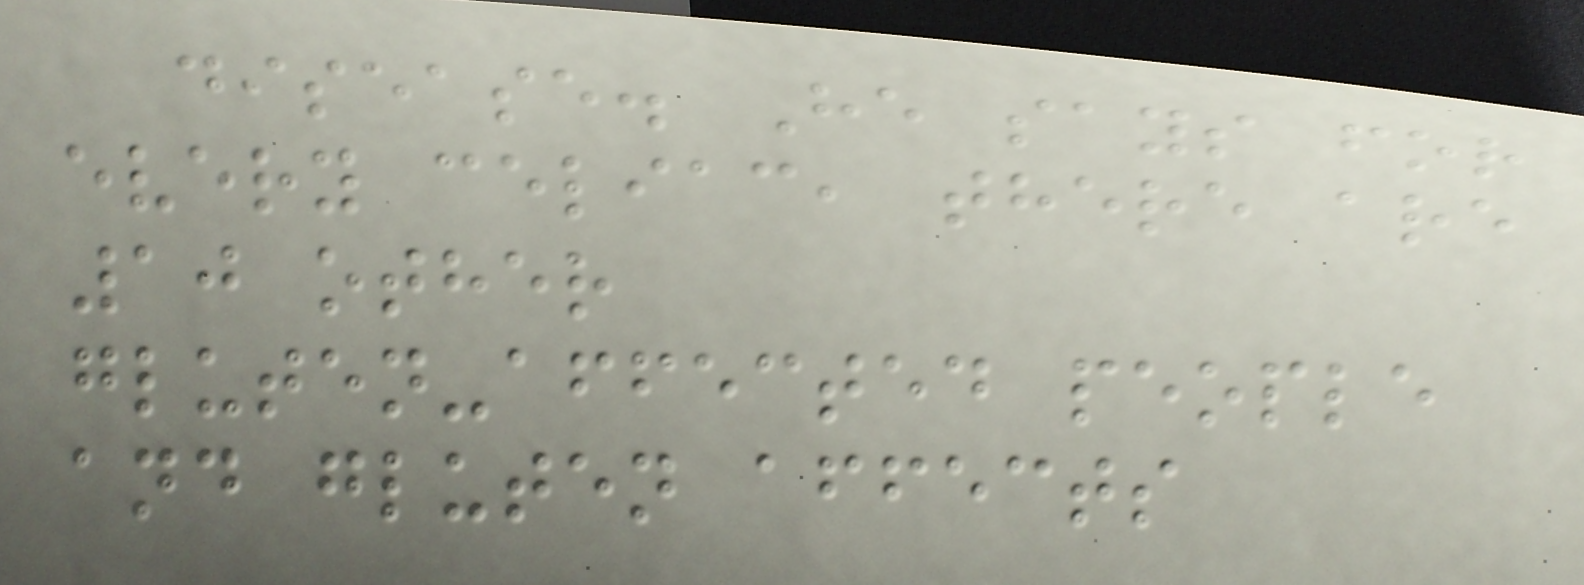disease. He says for
every celiac, there are
10 other
gluten-affected people
and gluten affects
